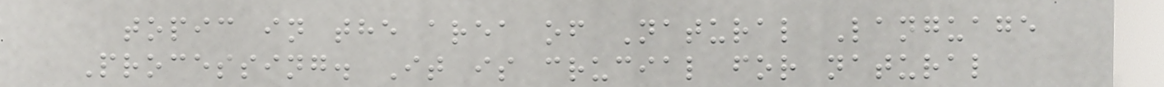topic in the area of Natural Language
Processing. It is crucial for natural
